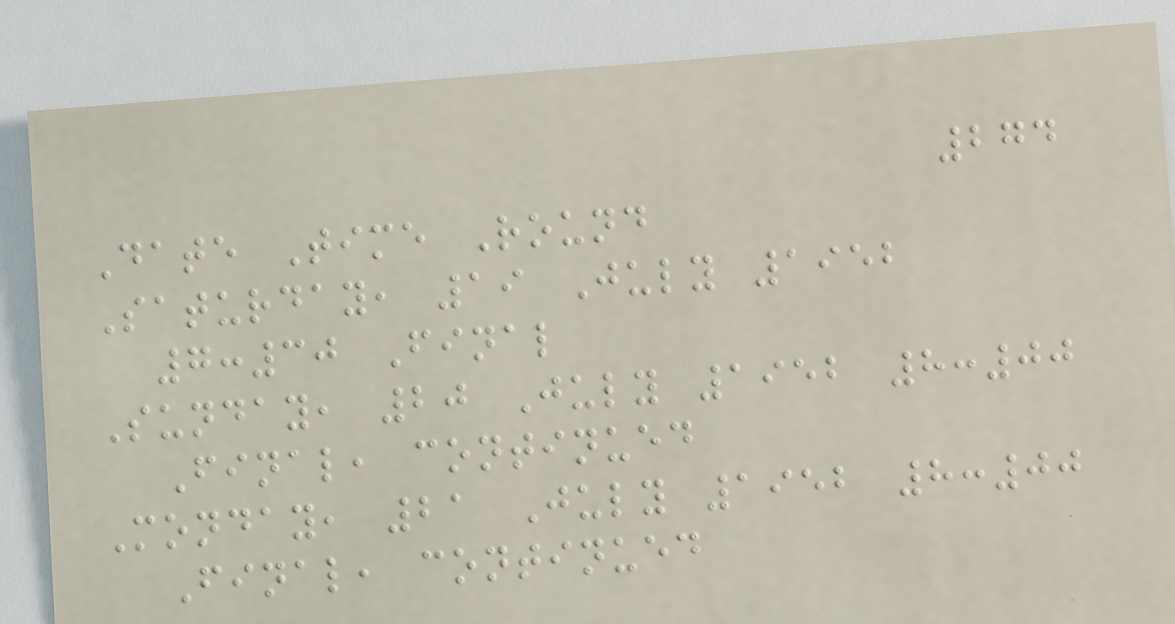274
Date Time Round
Saturday, 19 July 1952
7:30 Final
Sunday, 20 July 1952 8:00
Final, continued
Monday, 21 July 1952 8:00
Final, continued
